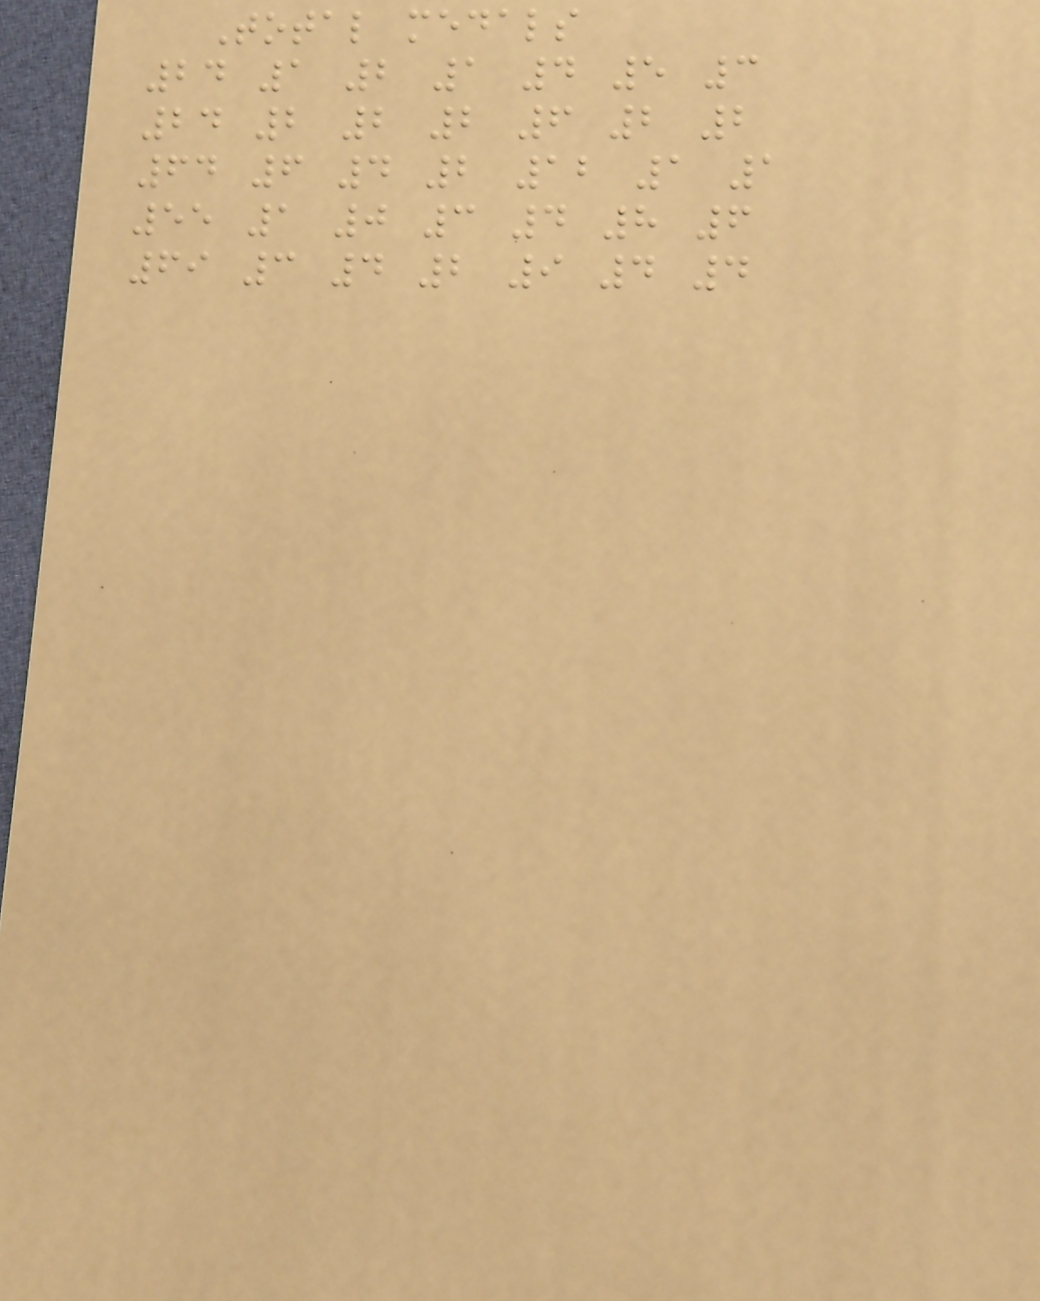Total medals
24 1 2 1 4 5 3
24 2 2 2 6 2 2
64 6 4 2 12 1 1
55 1 0 3 4 8 6
69 3 4 2 9 4 4
